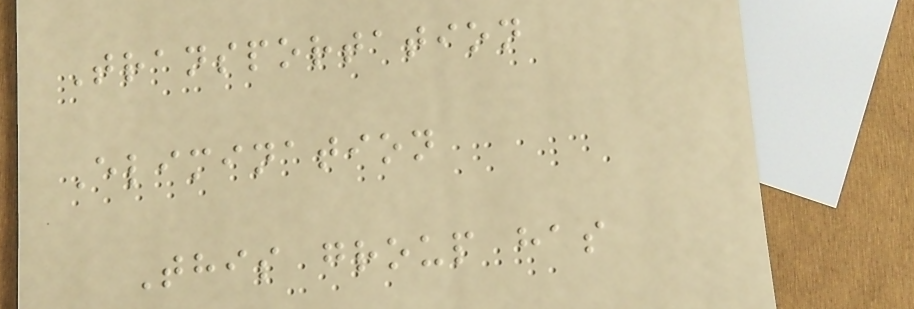Transportation
Elimination
This group has
